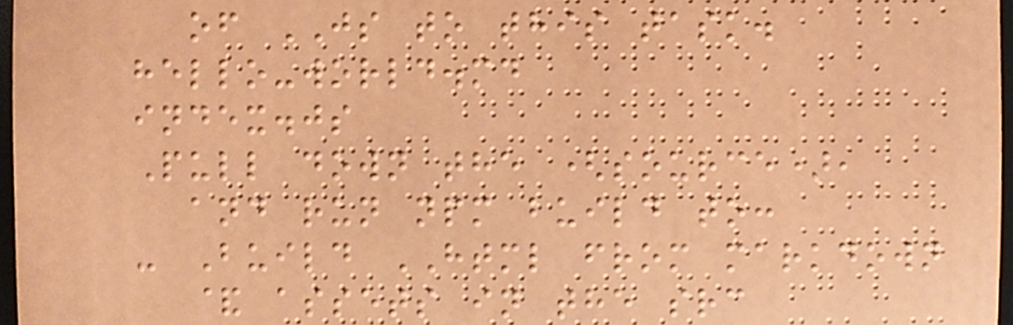of JS to this task.
hello-world.md
index.js
Pull down the (source),
and run npm build to:
- Build HTML from markdown
& assets in the src
